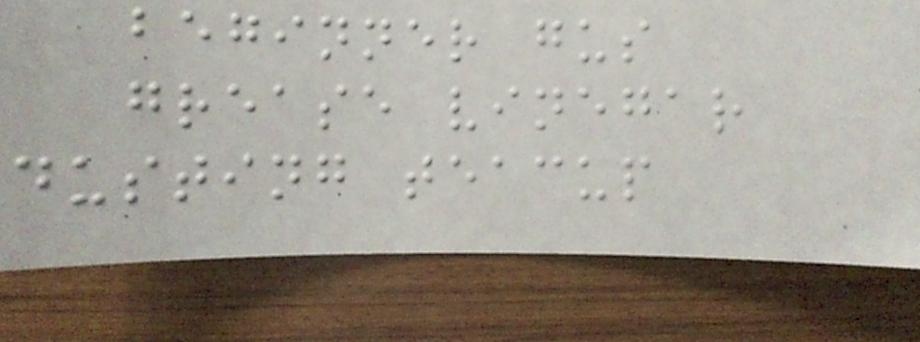beginner gus
grease vinegar
dusting teacup
